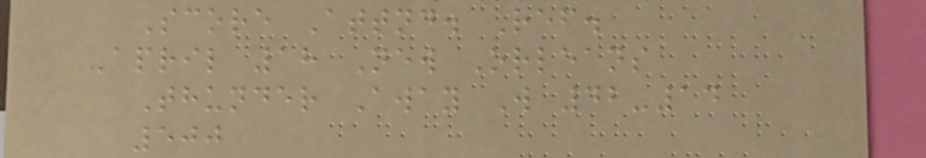Score Attnd. Ref.
April 18 New Orleans
Thunder Away W 42-14
500
